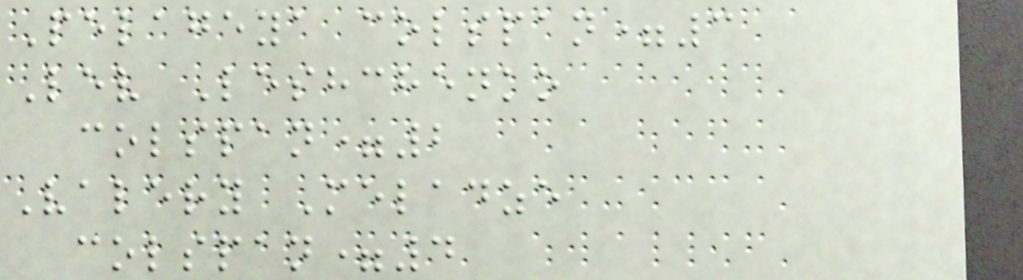Pelageya colspan=3
Lev Leshchenko
colspan=2
Valery Meladze
colspan=4
